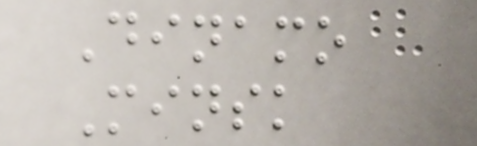Dinamo
Minsk
